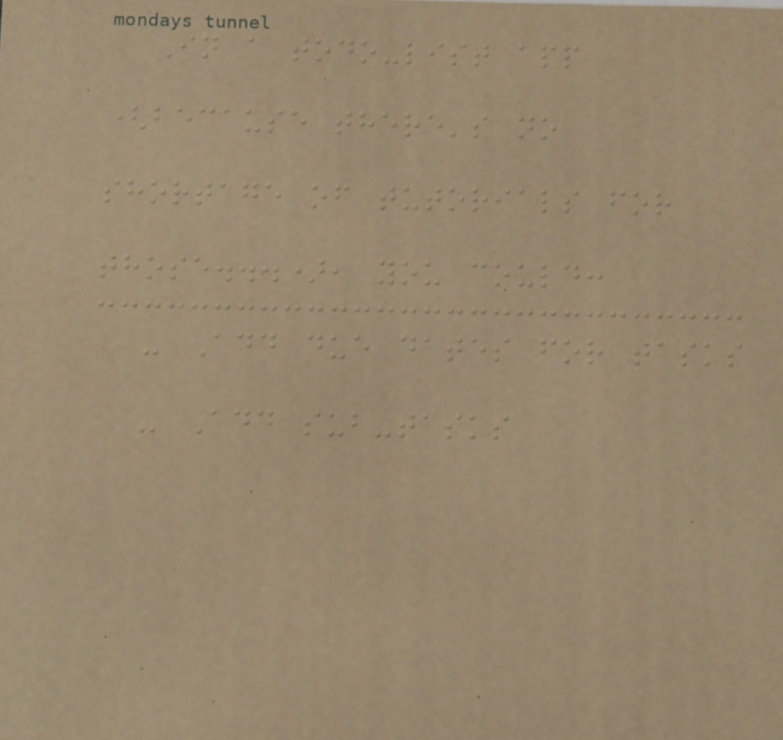In a todo-list app
(because there's no
shortage of tutorials for
those...), you could:
- Add due dates for tasks
- Add sub-tasks
